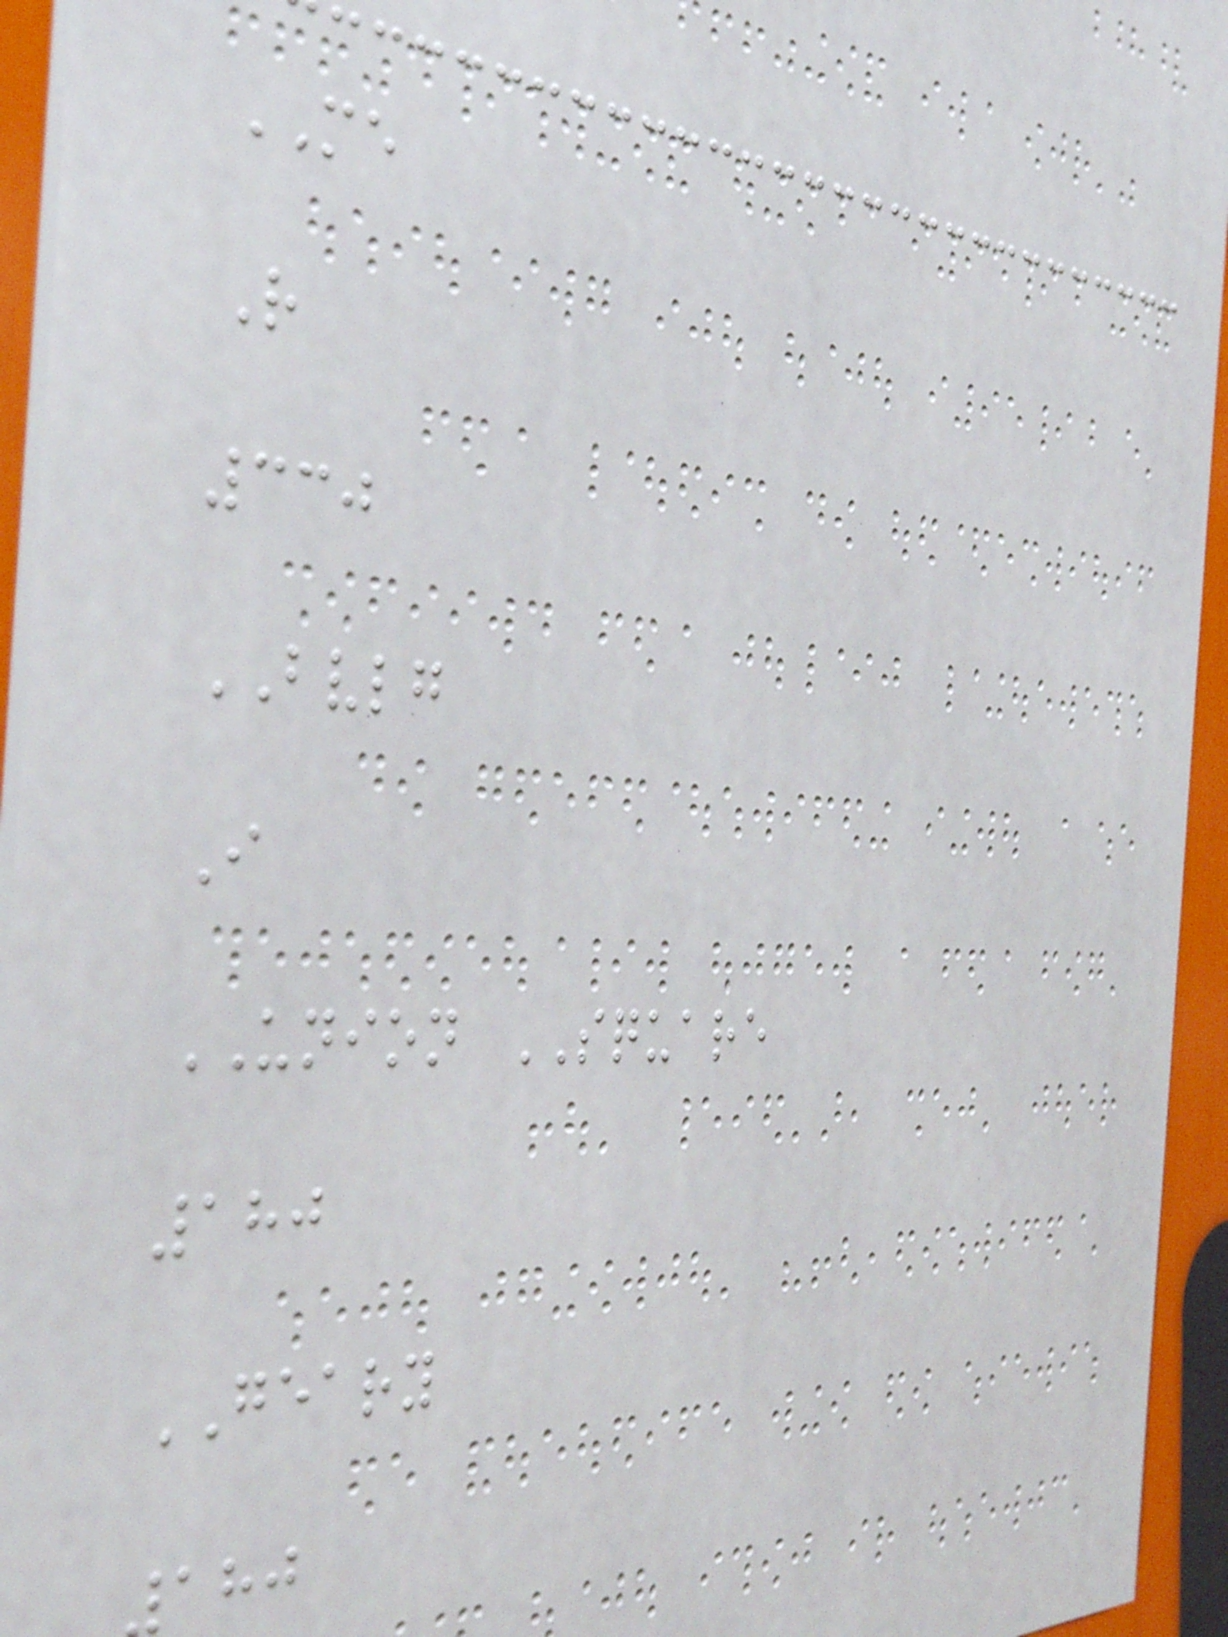ME
R
330
BVLG
I
UNION SQUARE
180
GEARY
